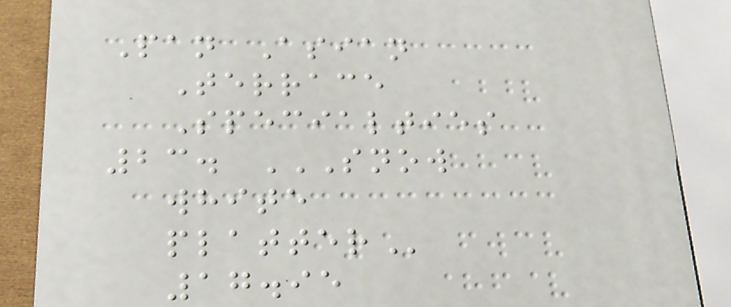Pan Asian
Terrace
Specialties
23. SNOW
WHITE
PLATTER
17.95
